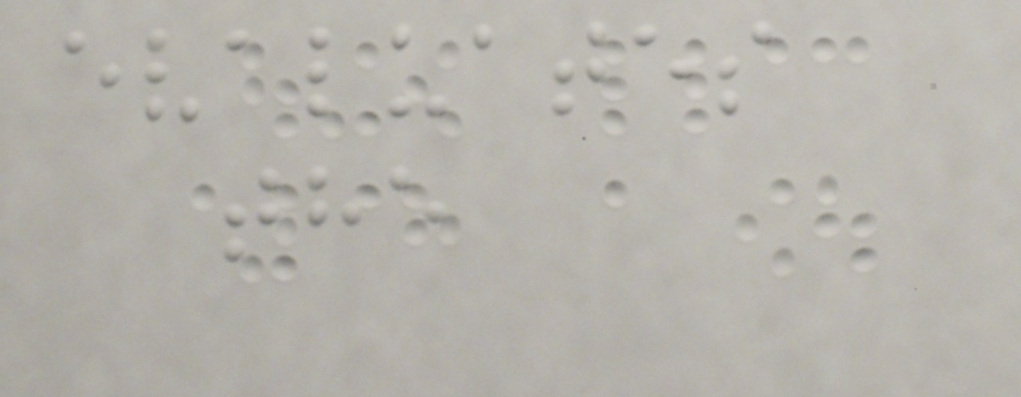evaluates
the
